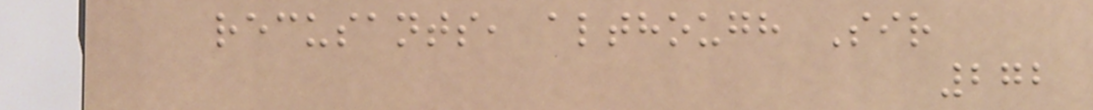recusants, although Sir
272
